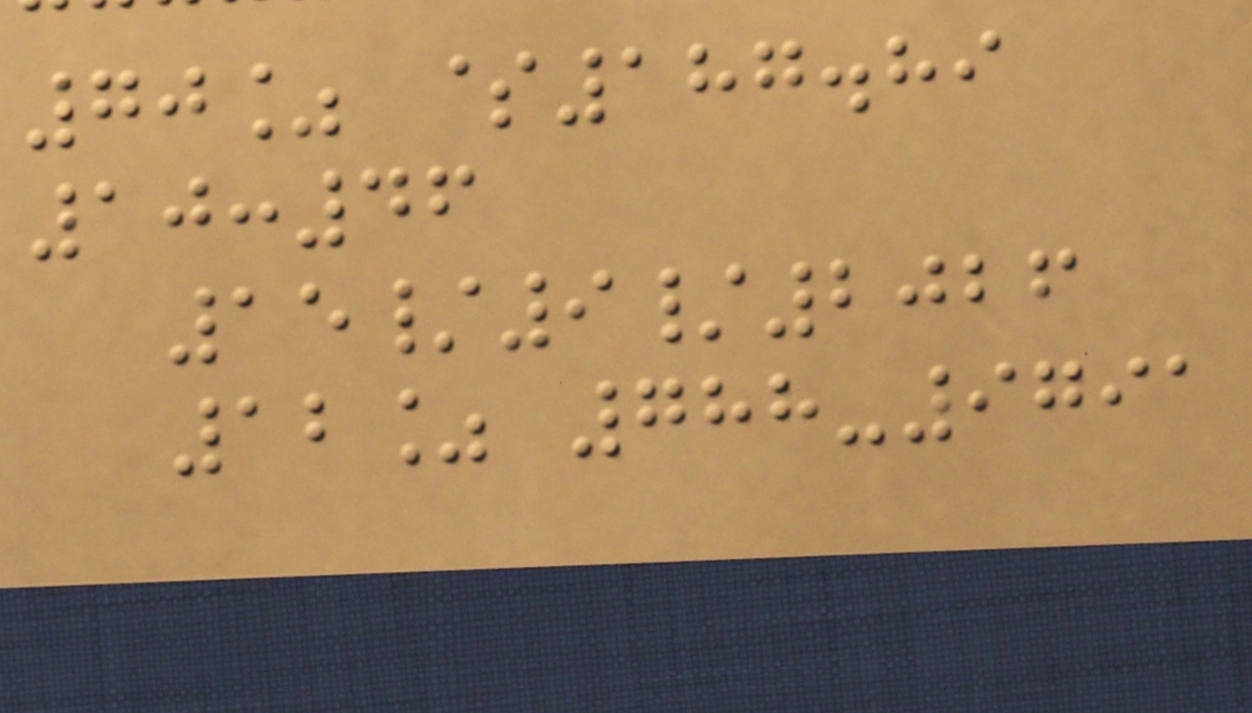70% $187.89
10:46
15/9/2026
12% 788-9791
